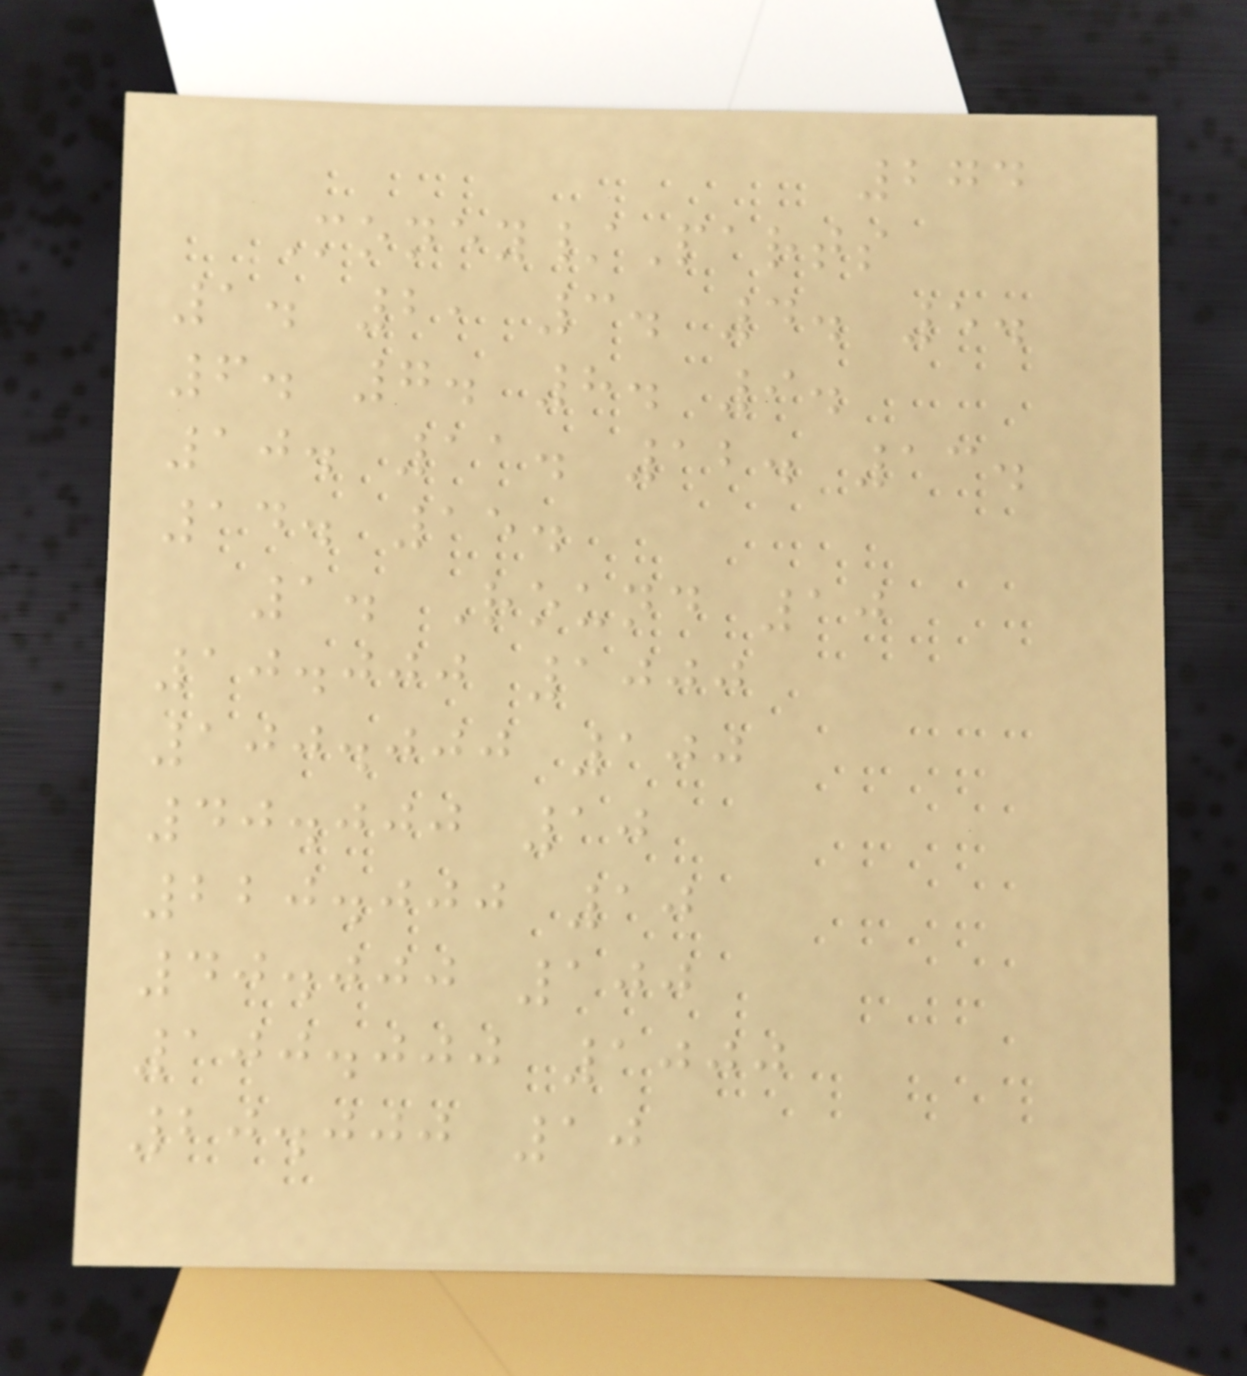274
Money/Parts
1. 2, 3. 4. 5.
6. 7. 8. 9.
10. 11. 12. 13.
14. 15.
1. Round 10
10.000 1000
100.000 100
40.000 10
220.000 10
40.000 100
100.000 1000
20.000 10
